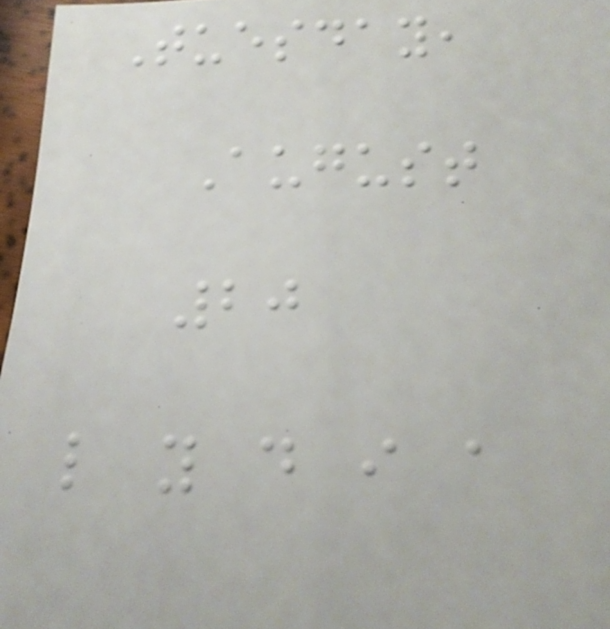Tuesday,
August
20
l y d i a
